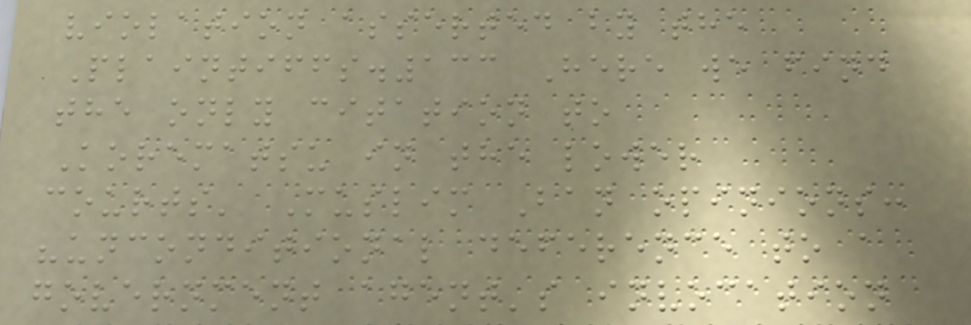violation asserted by the
Plaintiffs.133 Here we find
the only citation to
Korematsu in the lower
courts' Muslim Ban opinions:
"unconditional deference to a
government agent's invocation
